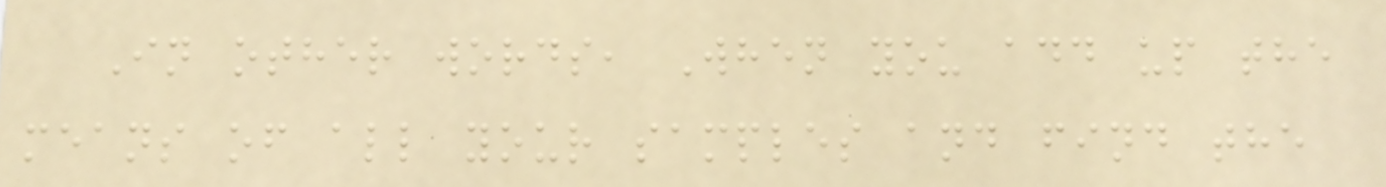In other words, When you add up the
means of all your samples and find the
